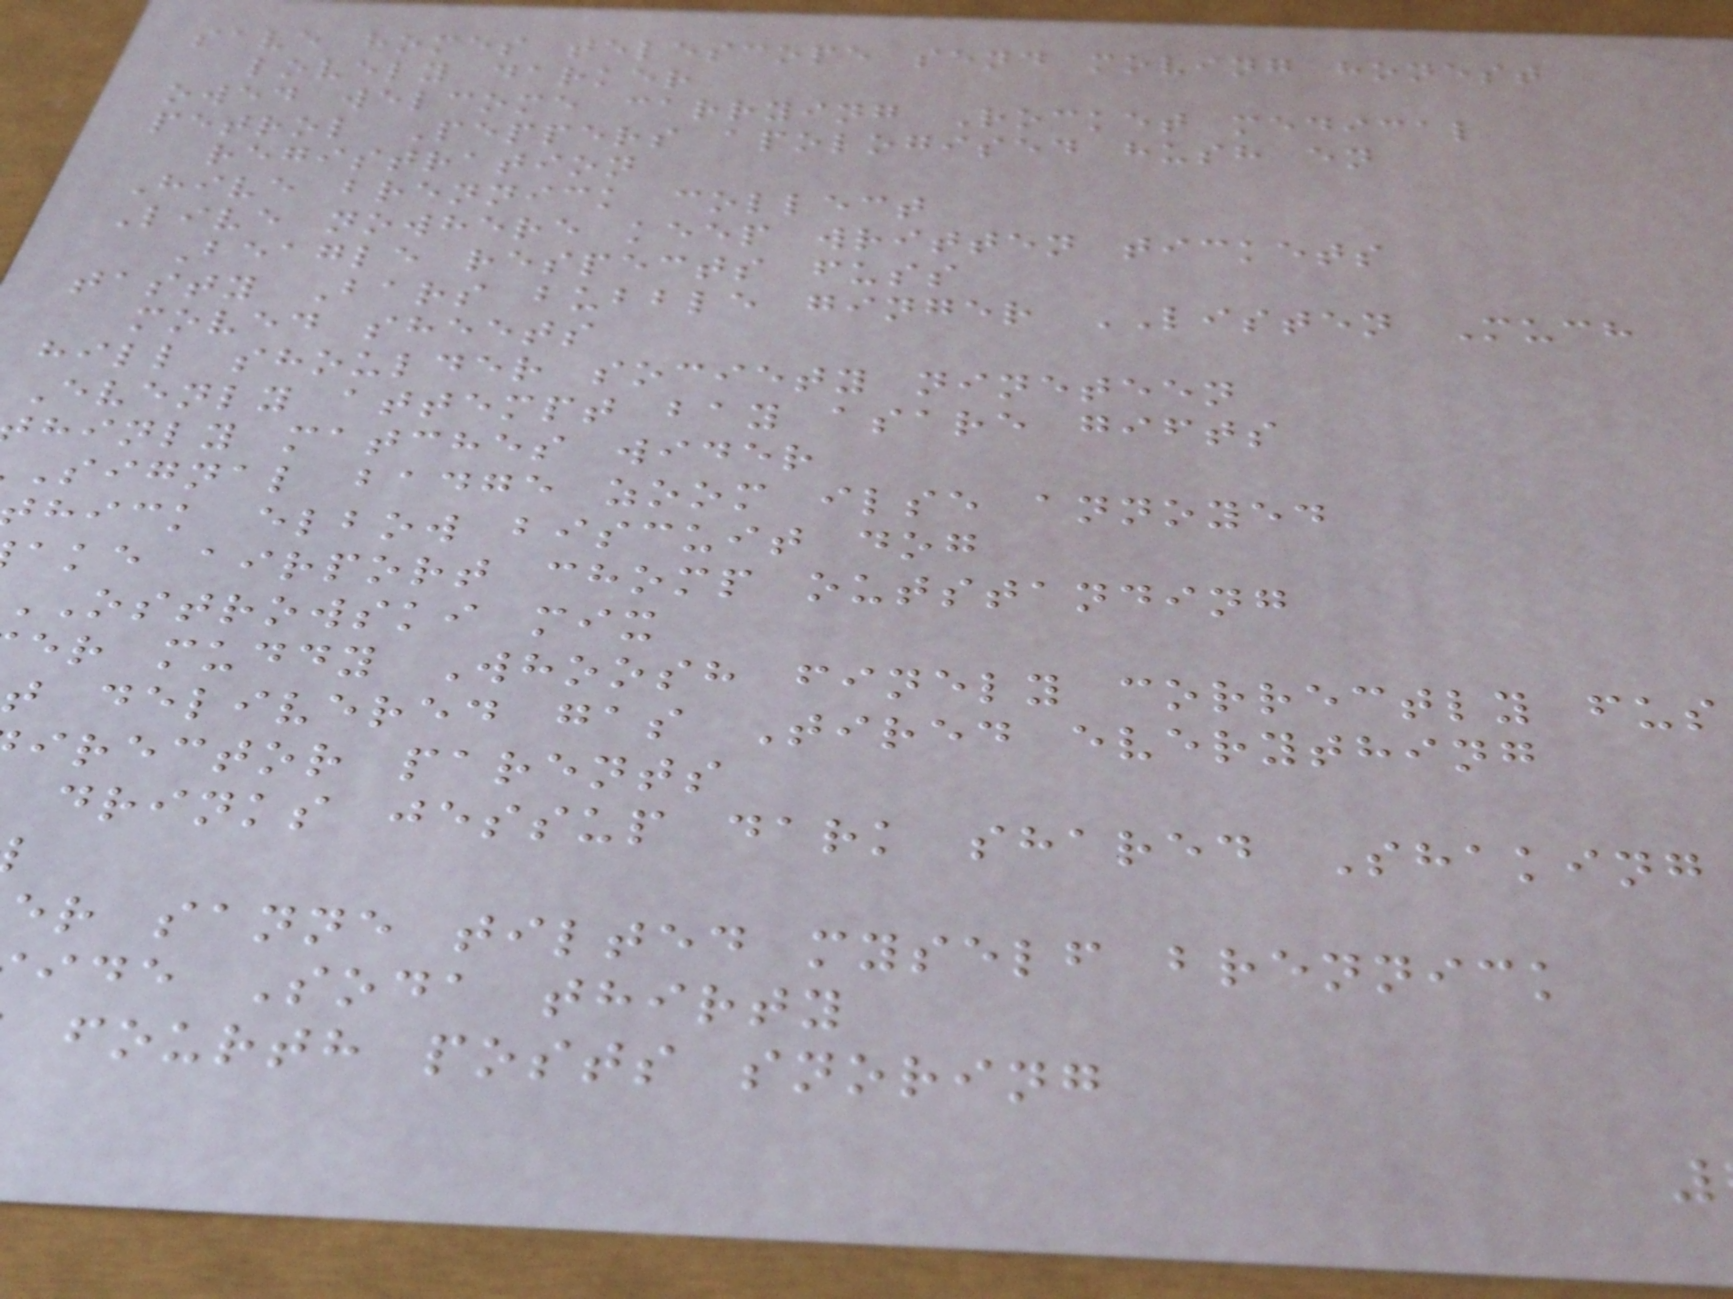save homes telescope send moving honest
lovely darker
owed welcome carrying Rocket medical
petrol Peppers apologised hush en
registration
Hive brennick collect
Live nowhere keep written tickets
Beagle respects fuss
tasty Bars bubble ginger LISTEN Much
moved sheets
hill shoulder society nineteen
Evenly attempt bay asare gifts
hinly matches wider
signal badge zoom ilse annoyed
hick elbow biscuit dog
ake airport chomp outstanding
ostrowski mix
er muddy Whoosh finely correctly fus
t delivered gas Tired everything
irector parents
drinks jessup dark shared Shaking
er sanne tilted myself brennick
ide Soda thirty
fourth posts snoring
